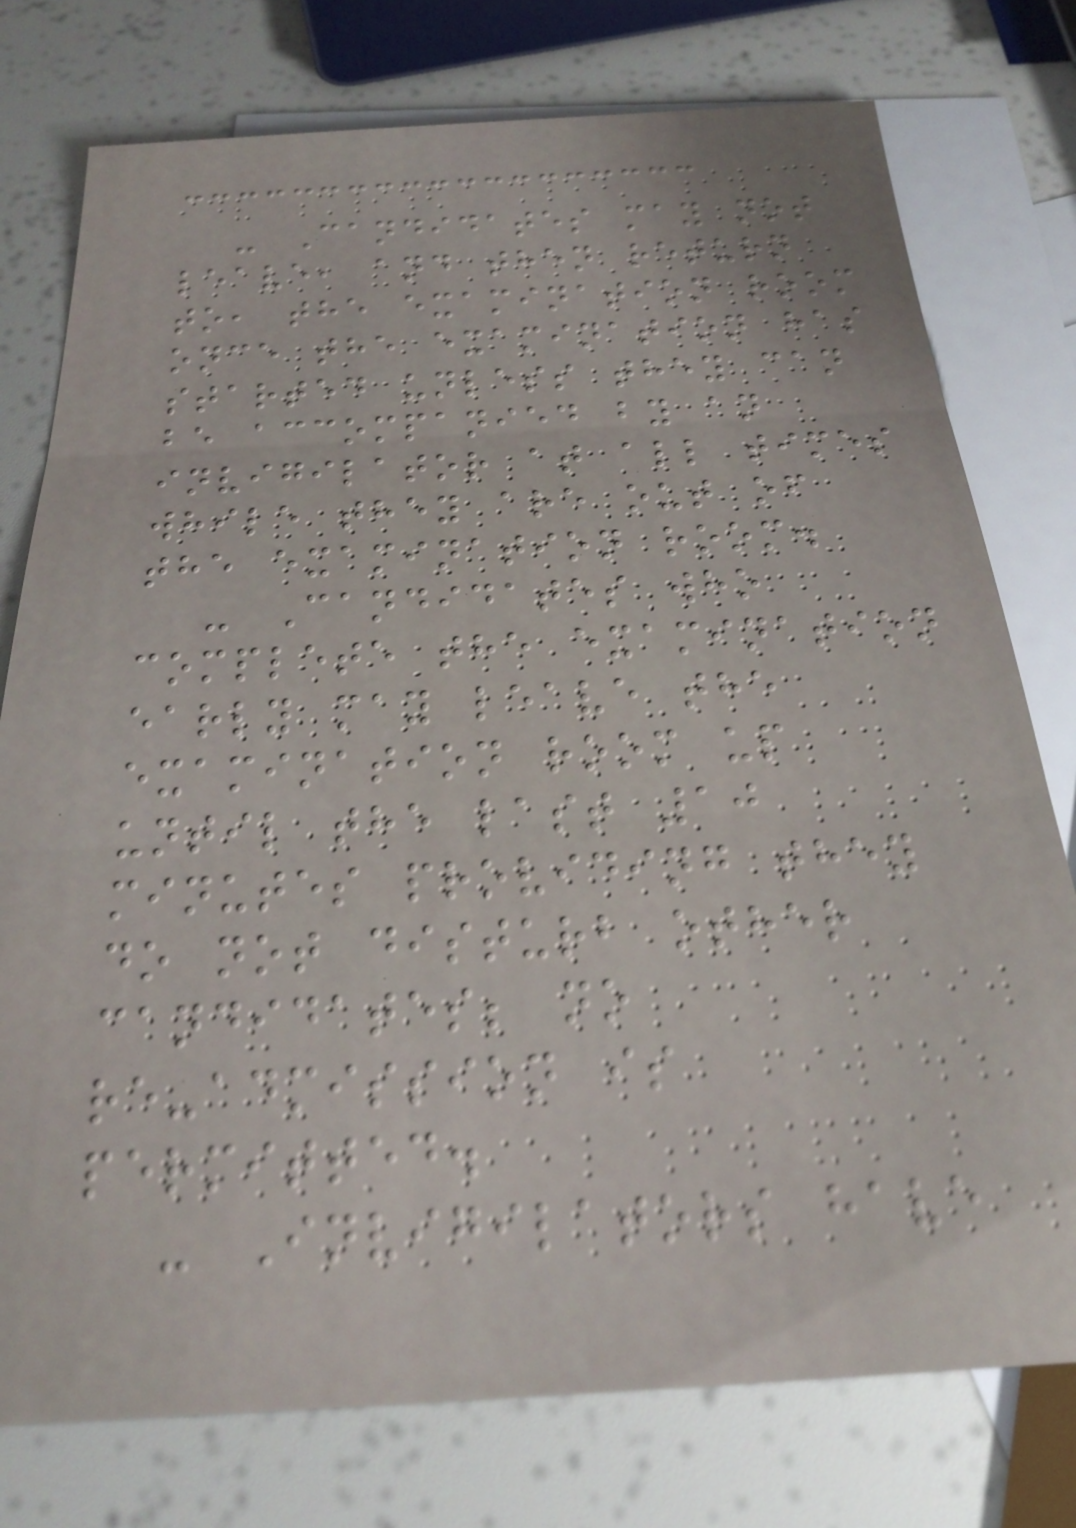- Candidates may not
leave, and then return
to, the examination room
once the examination has
started unless they can
be accompanied by an
invigilator at all times
while they are out of
the examination room.
- Candidates who
complete the examination
early may leave the
examination room up
until the last 10
minutes providing they
do not disturb other
candidates; no
re-admission is
permitted.
- Invigilators have
